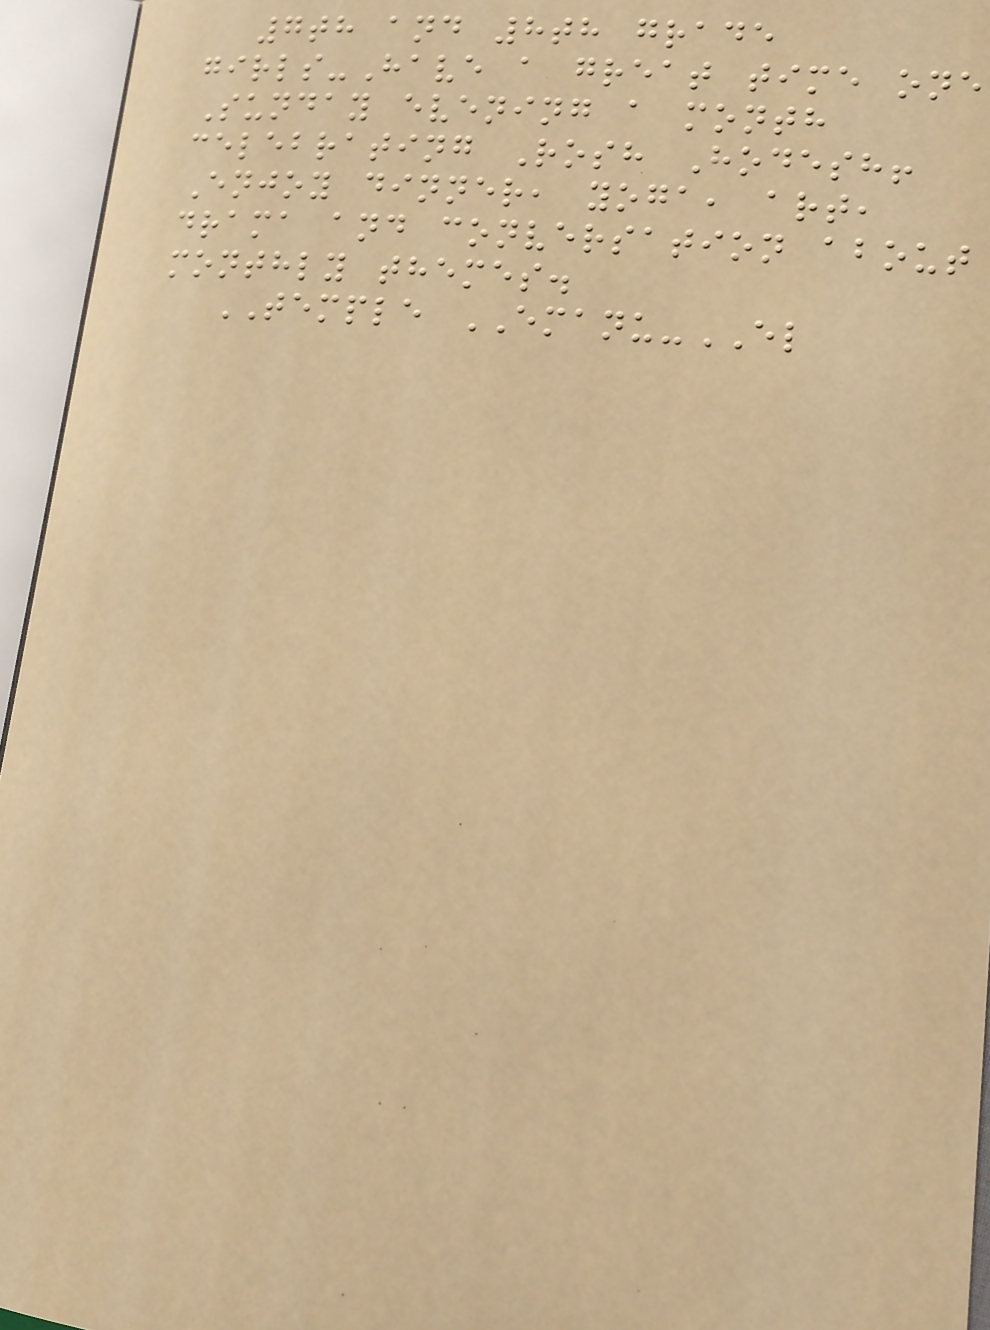7th and 8th grade
girls-Have a great time one
Sunday evening a month
celebrating Rosh Hodesh!
Enjoy dinner, yoga, art,
drama and conversation about
monthly themes.
TEMPLE EMANU-EL
